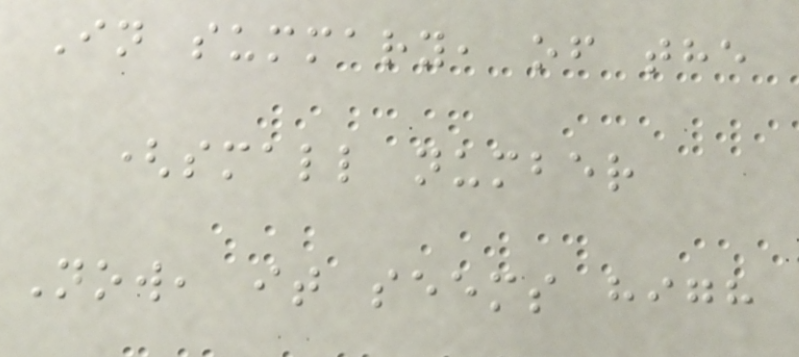In summary, of the
(small number
Now, it seems high
